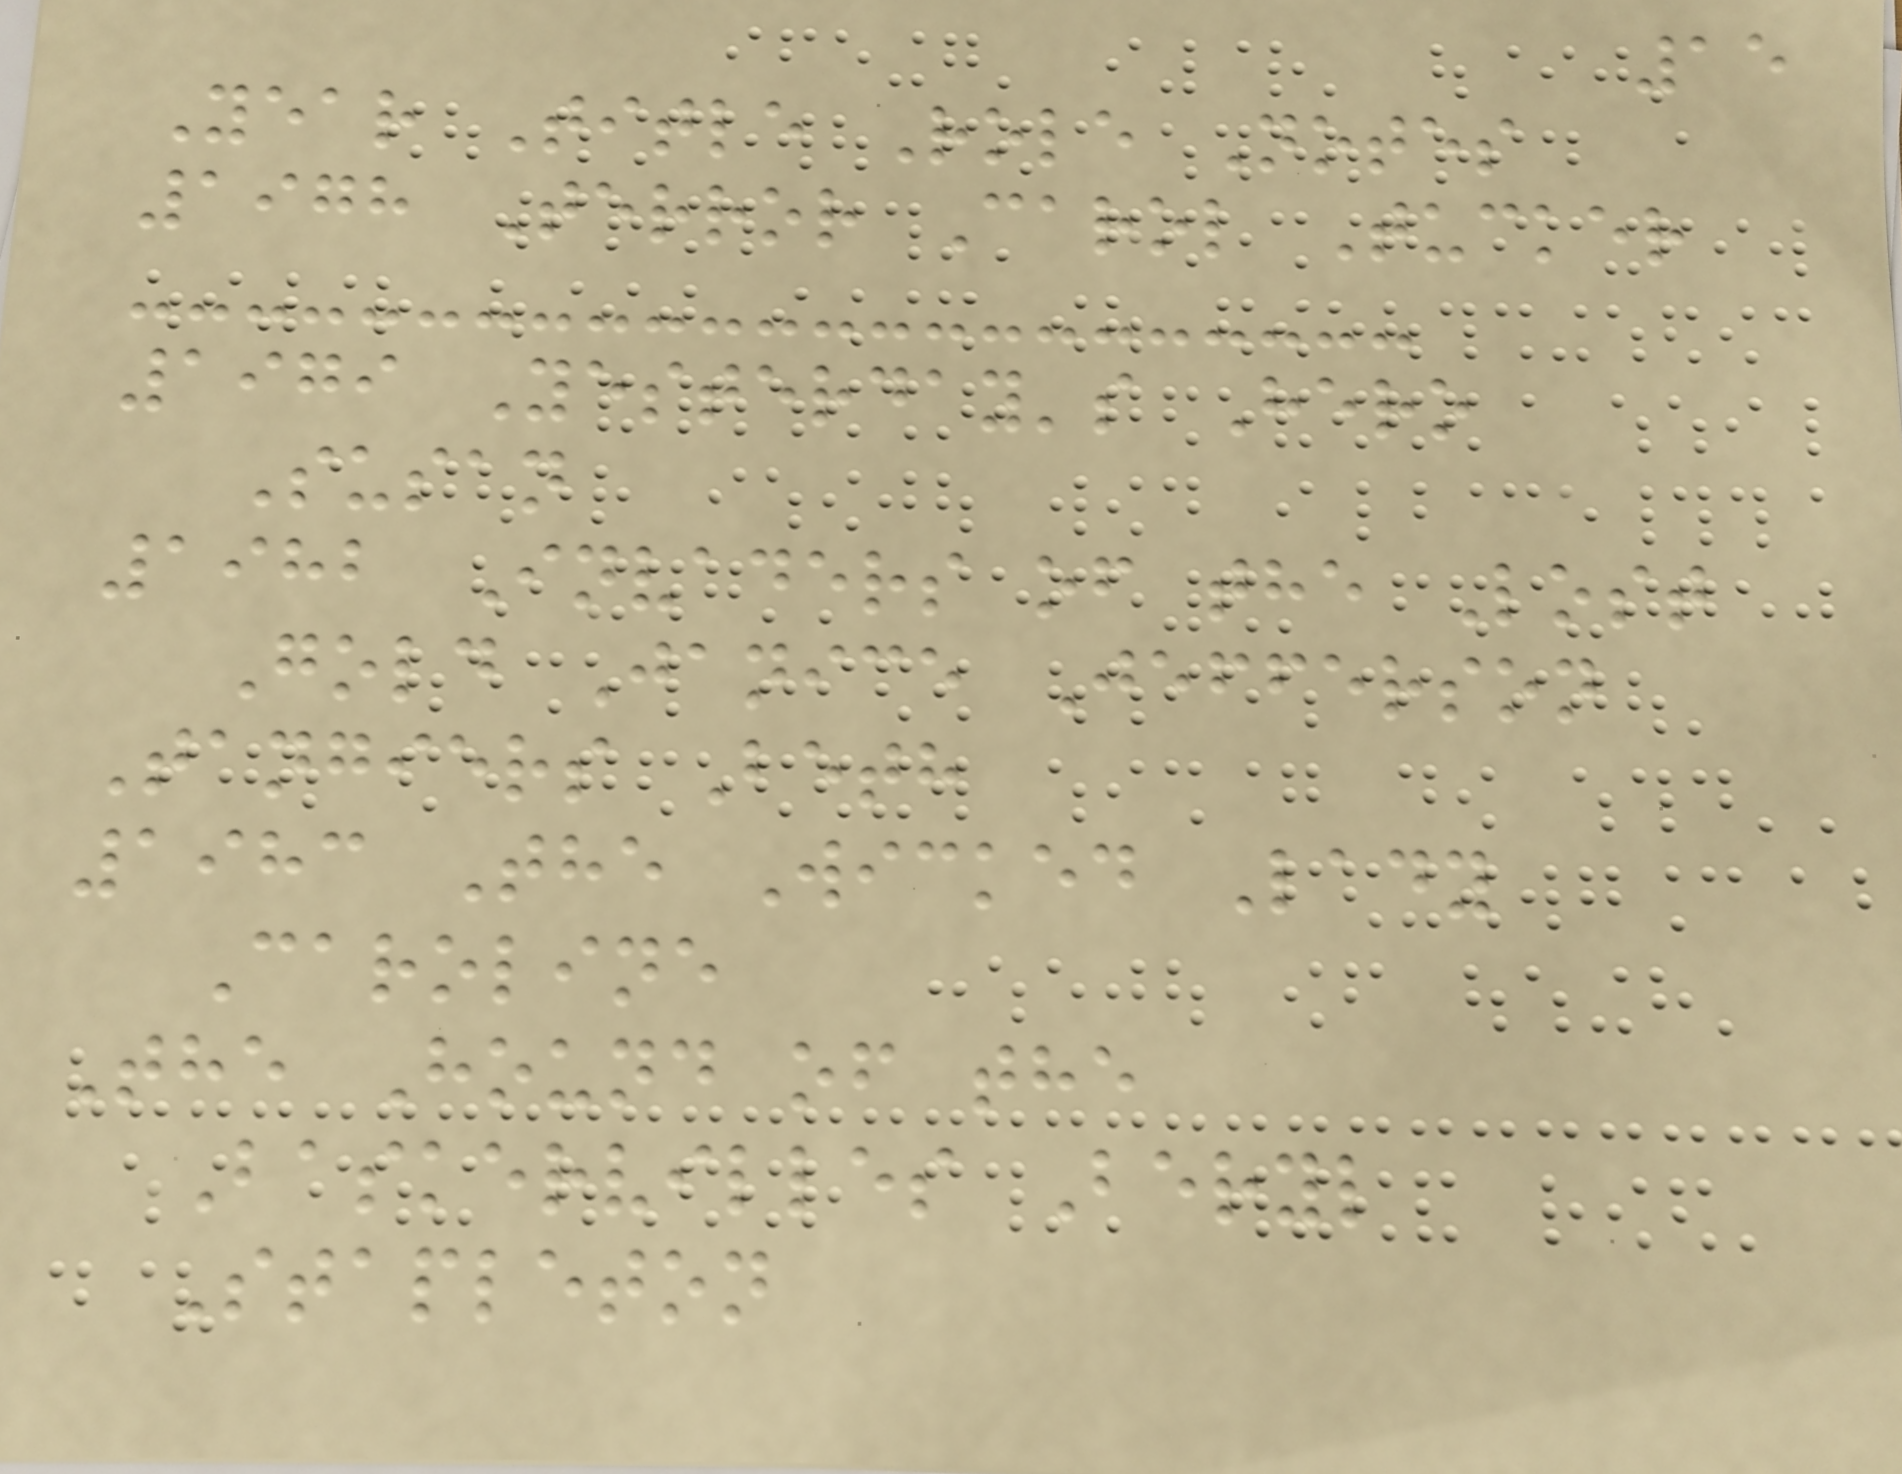15
Year Title Role Notes
1978 Terror Carol Tucker
1979 Yesterday's Hero
Susan
1982 Invaders of the Lost
Gold Janice Jefferson
Tangiers Beth
1983 The Wicked Lady
Caroline
The Hound of the
Baskervilles Beryl
Stapleton
